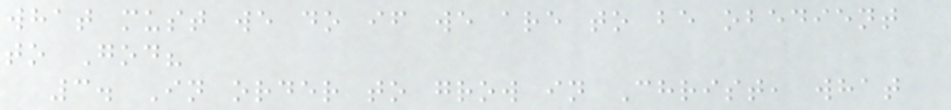what must we do if we are to be obedient
to God?
3. In order to grow in Christ, what
